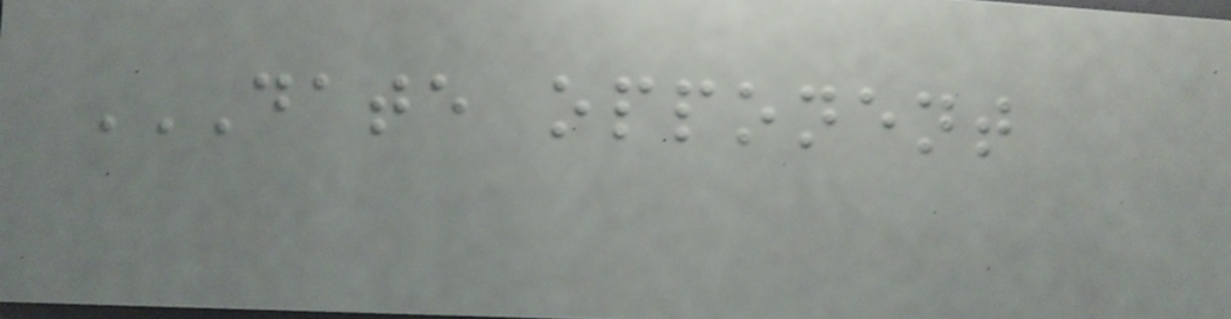DATE OPPONENT
